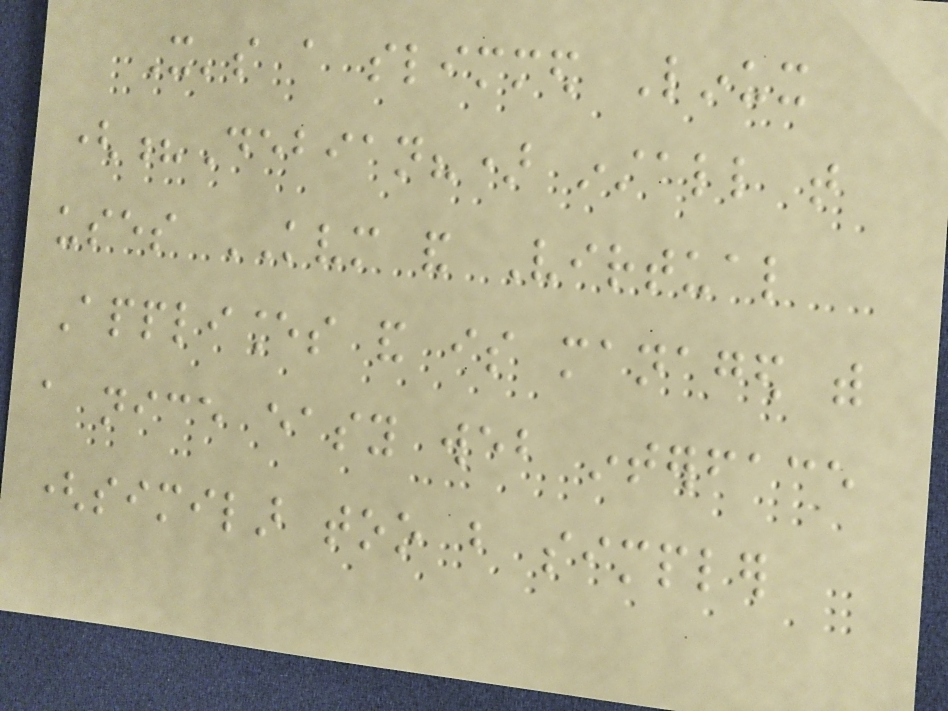It's a slimmed Linux
(?Debian?) install that
uses KVM and Virtual
Appliances and is managed with
a nice easy web interface
(similar too but simpler
